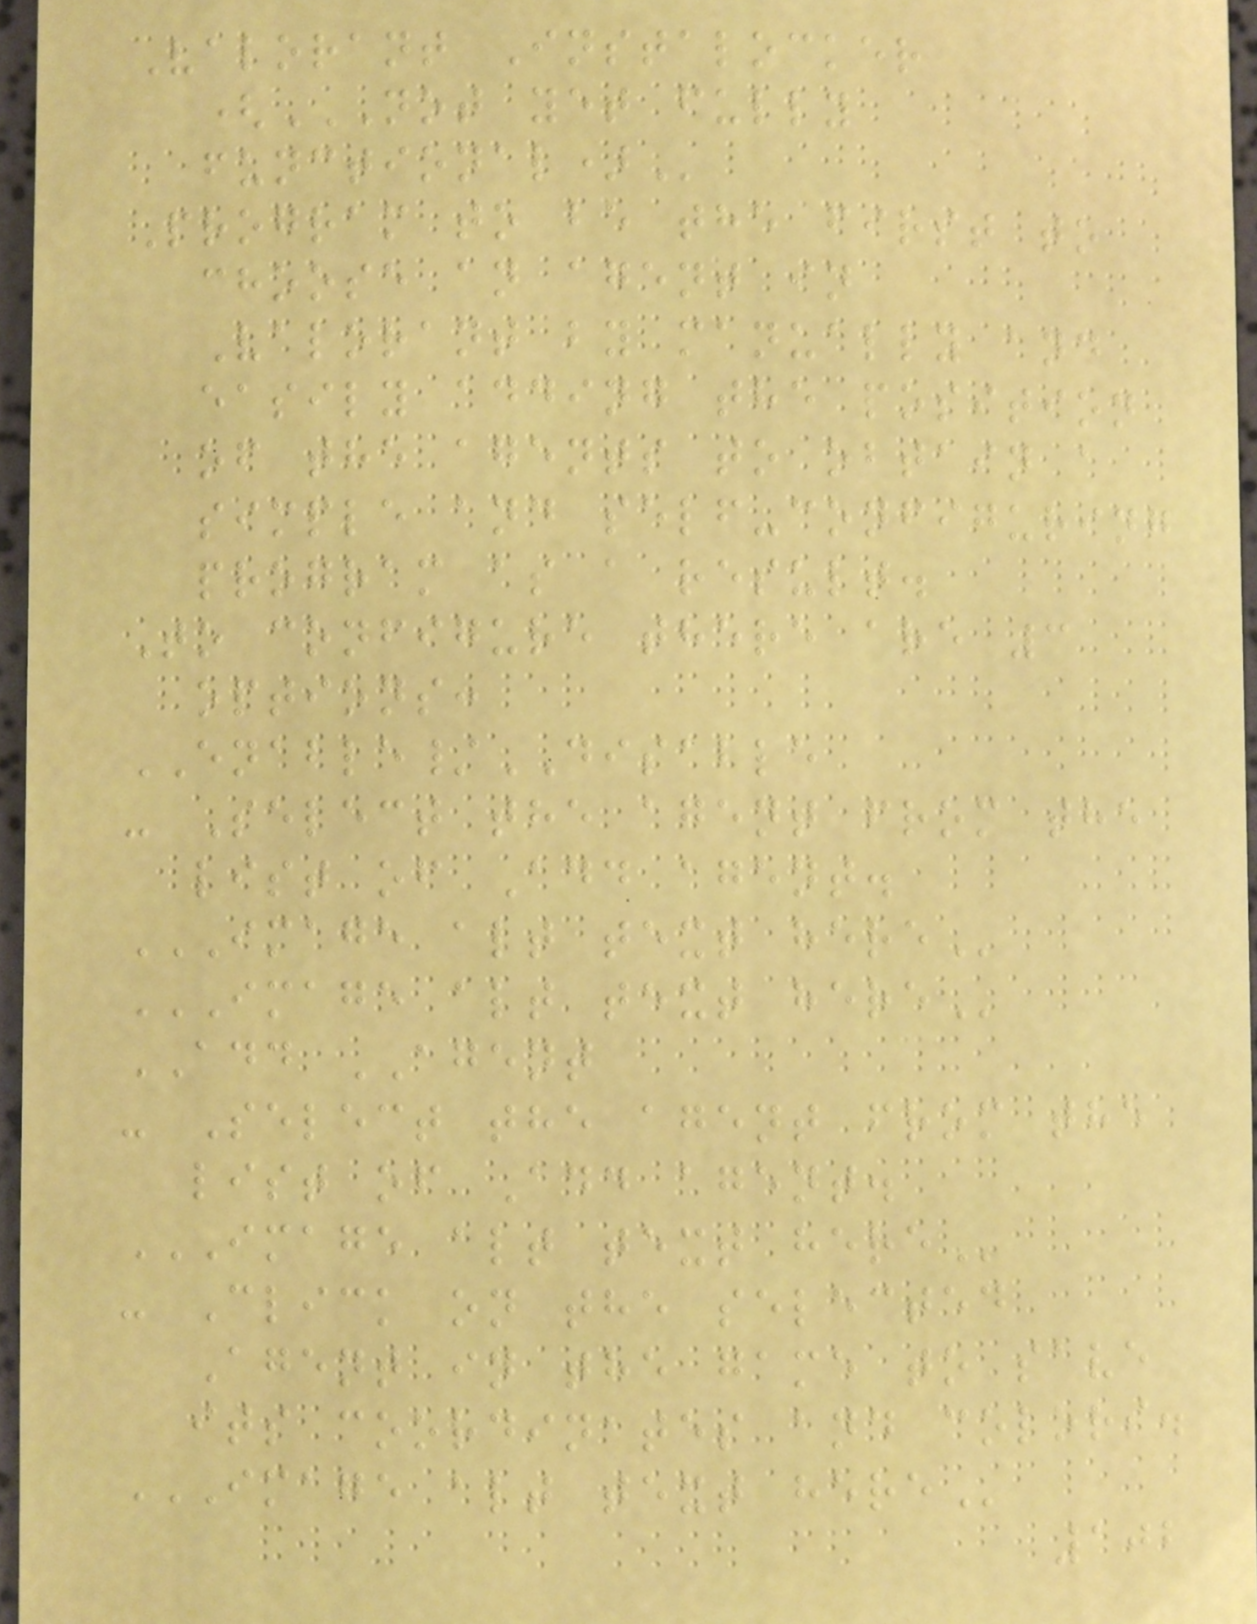Valorant Instalocker
(NOT YET FULLY
FUNCTIONAL)
Program to be the first to
choose an agent in
Valorant by manually and
easily adding the position
of the agents to obtain a
simple and self-configuring
program as a result.
To configure there are 3
options:
ENABLE/DISABLE
- Select the agent from the
list of Add agent.
IMAGE ALT TEXT HERE
IMAGE ALT TEXT HERE
ADD AGENT
- Select the agent from the
list of Add agent.
IMAGE ALT TEXT HERE
- Click on the selected
Agent in the game to save
its coordinates and colors.
IMAGE ALT TEXT HERE
102
